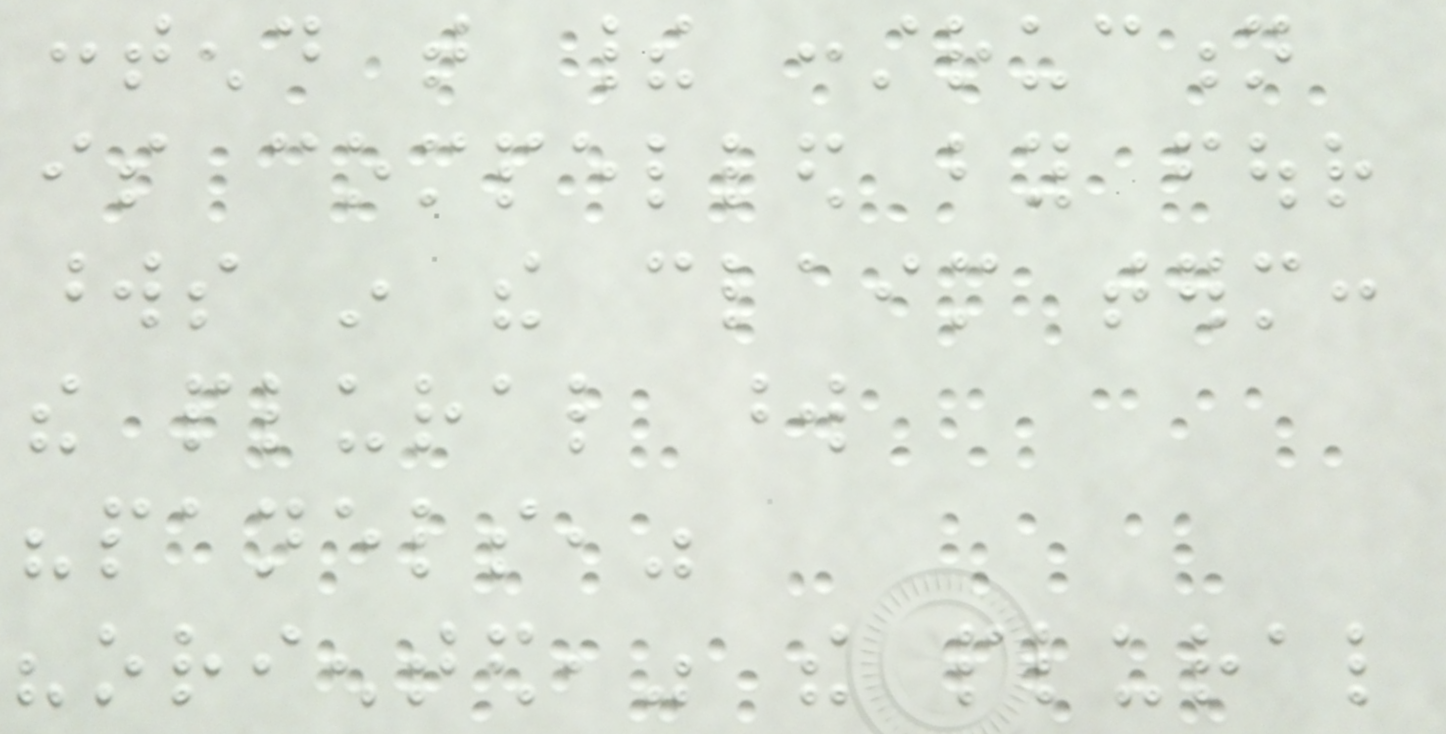contend that their construction
is compelled by four
words in the claim term:
the plural word
"panels,"
"oriented," the plural
